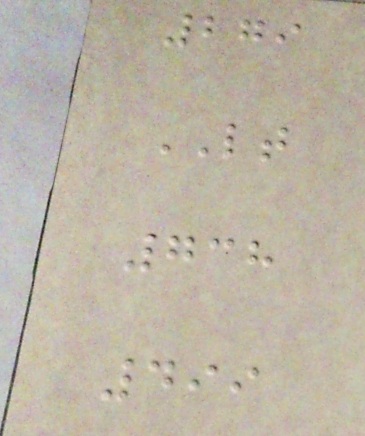279
LT
738
499
